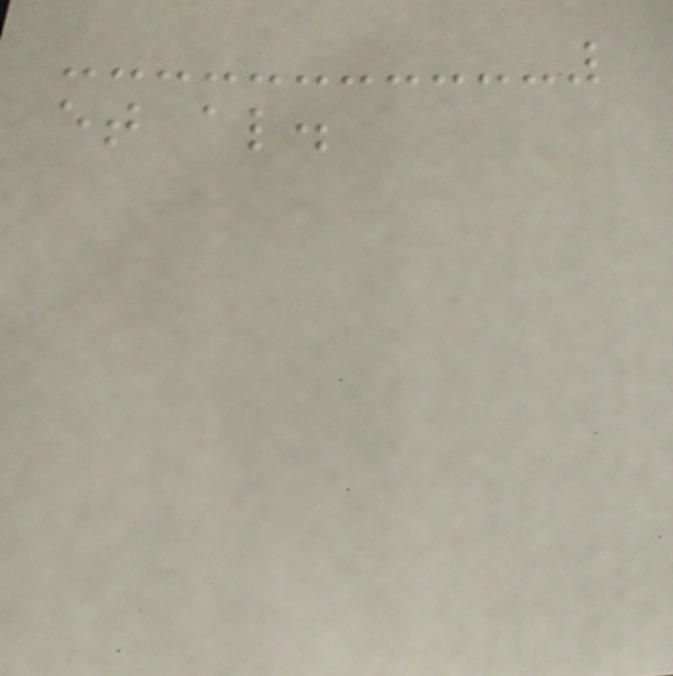et al.
